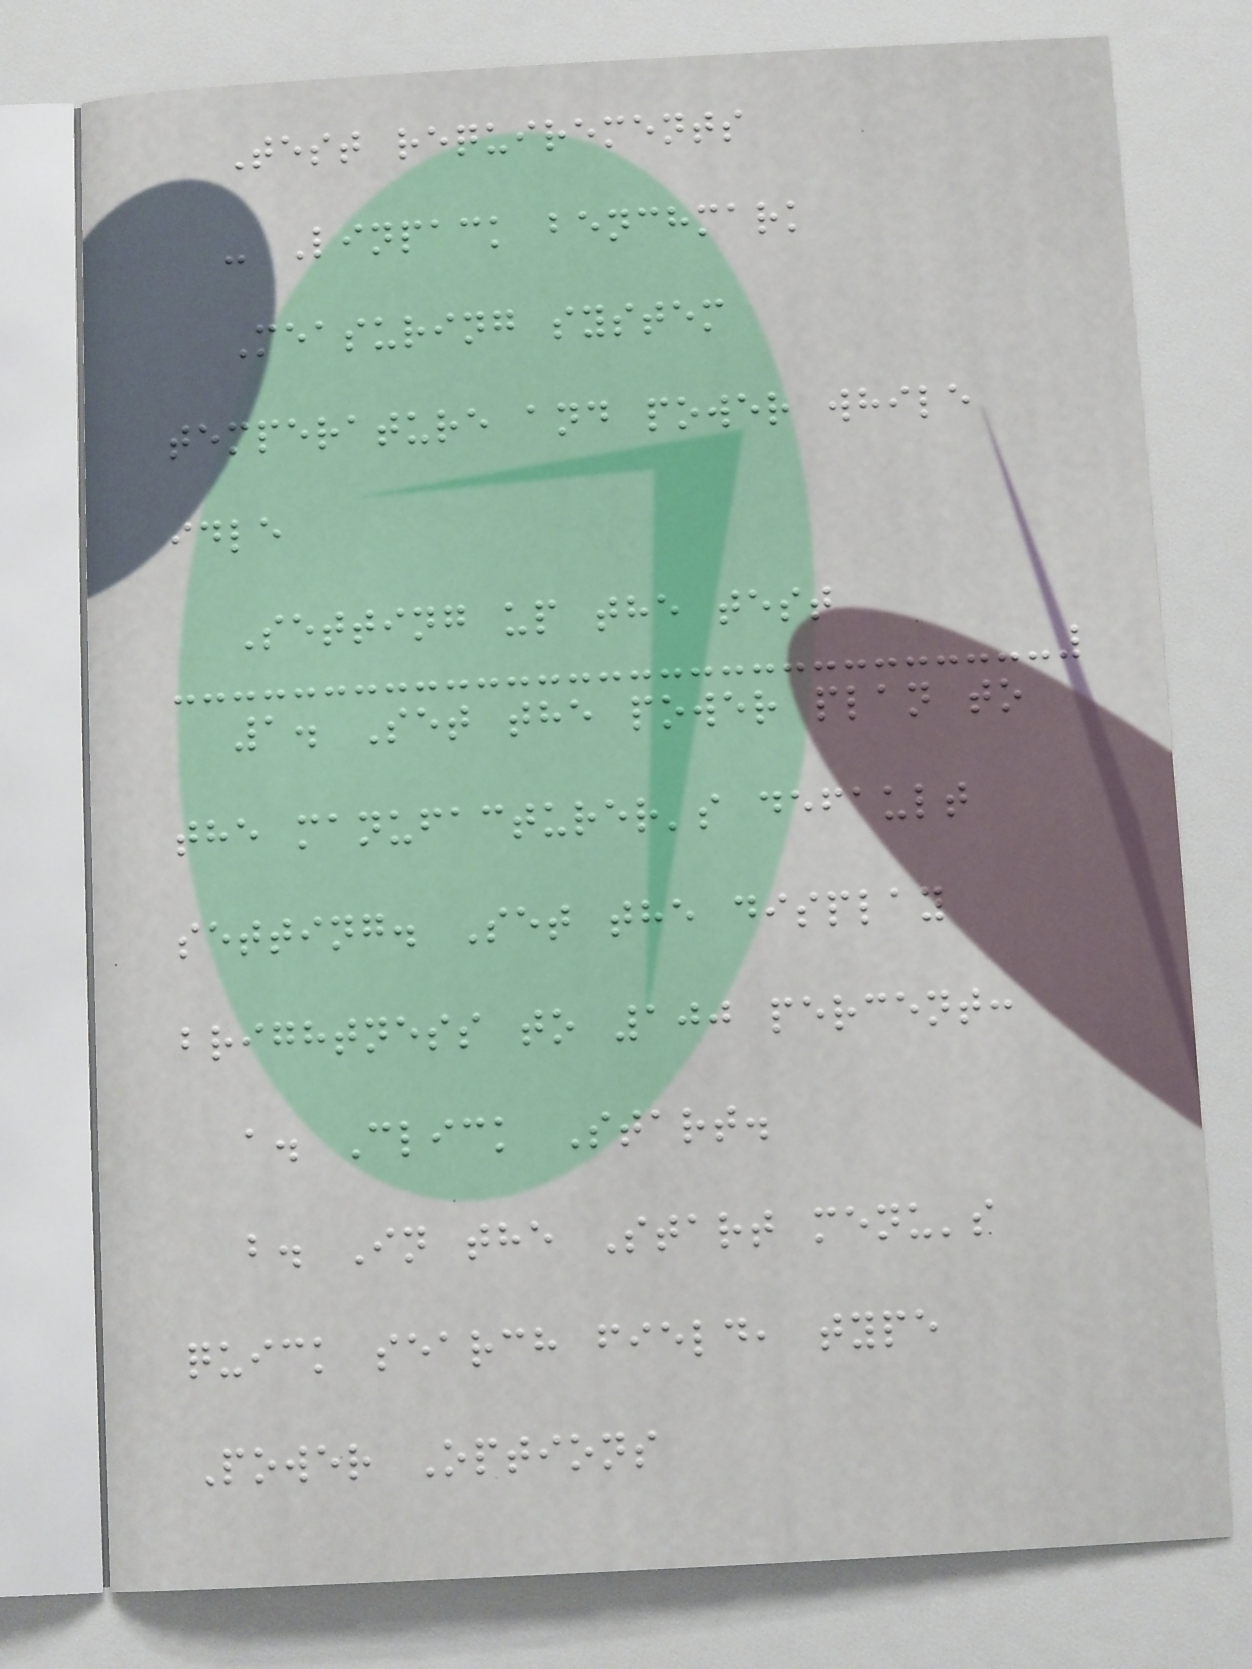Test requirements
- Linpack benchmark
Measuring system
temperature and power while
idle
Setting up the test
1. Set the power plan to
the manufacturer's default
setting. Set the display
brightness to 100 percent:
a. Click Start.
b. In the Start menu's
quick search field, type
Power Options
